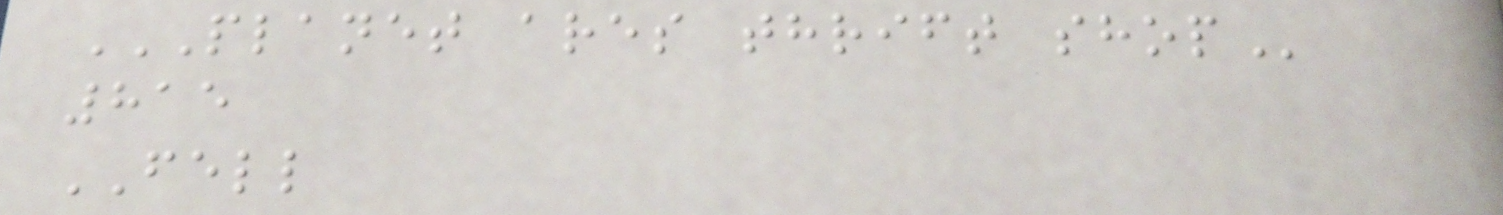PLANET ARES THRIFT SHOP
815
FELL
